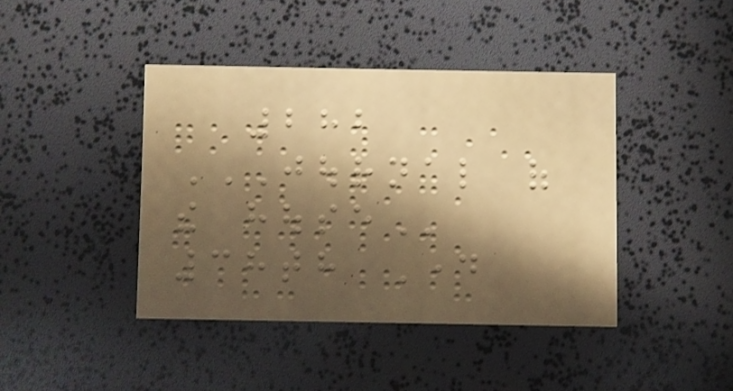282
JOURNAL OF
THE HOUSE
38th Day
